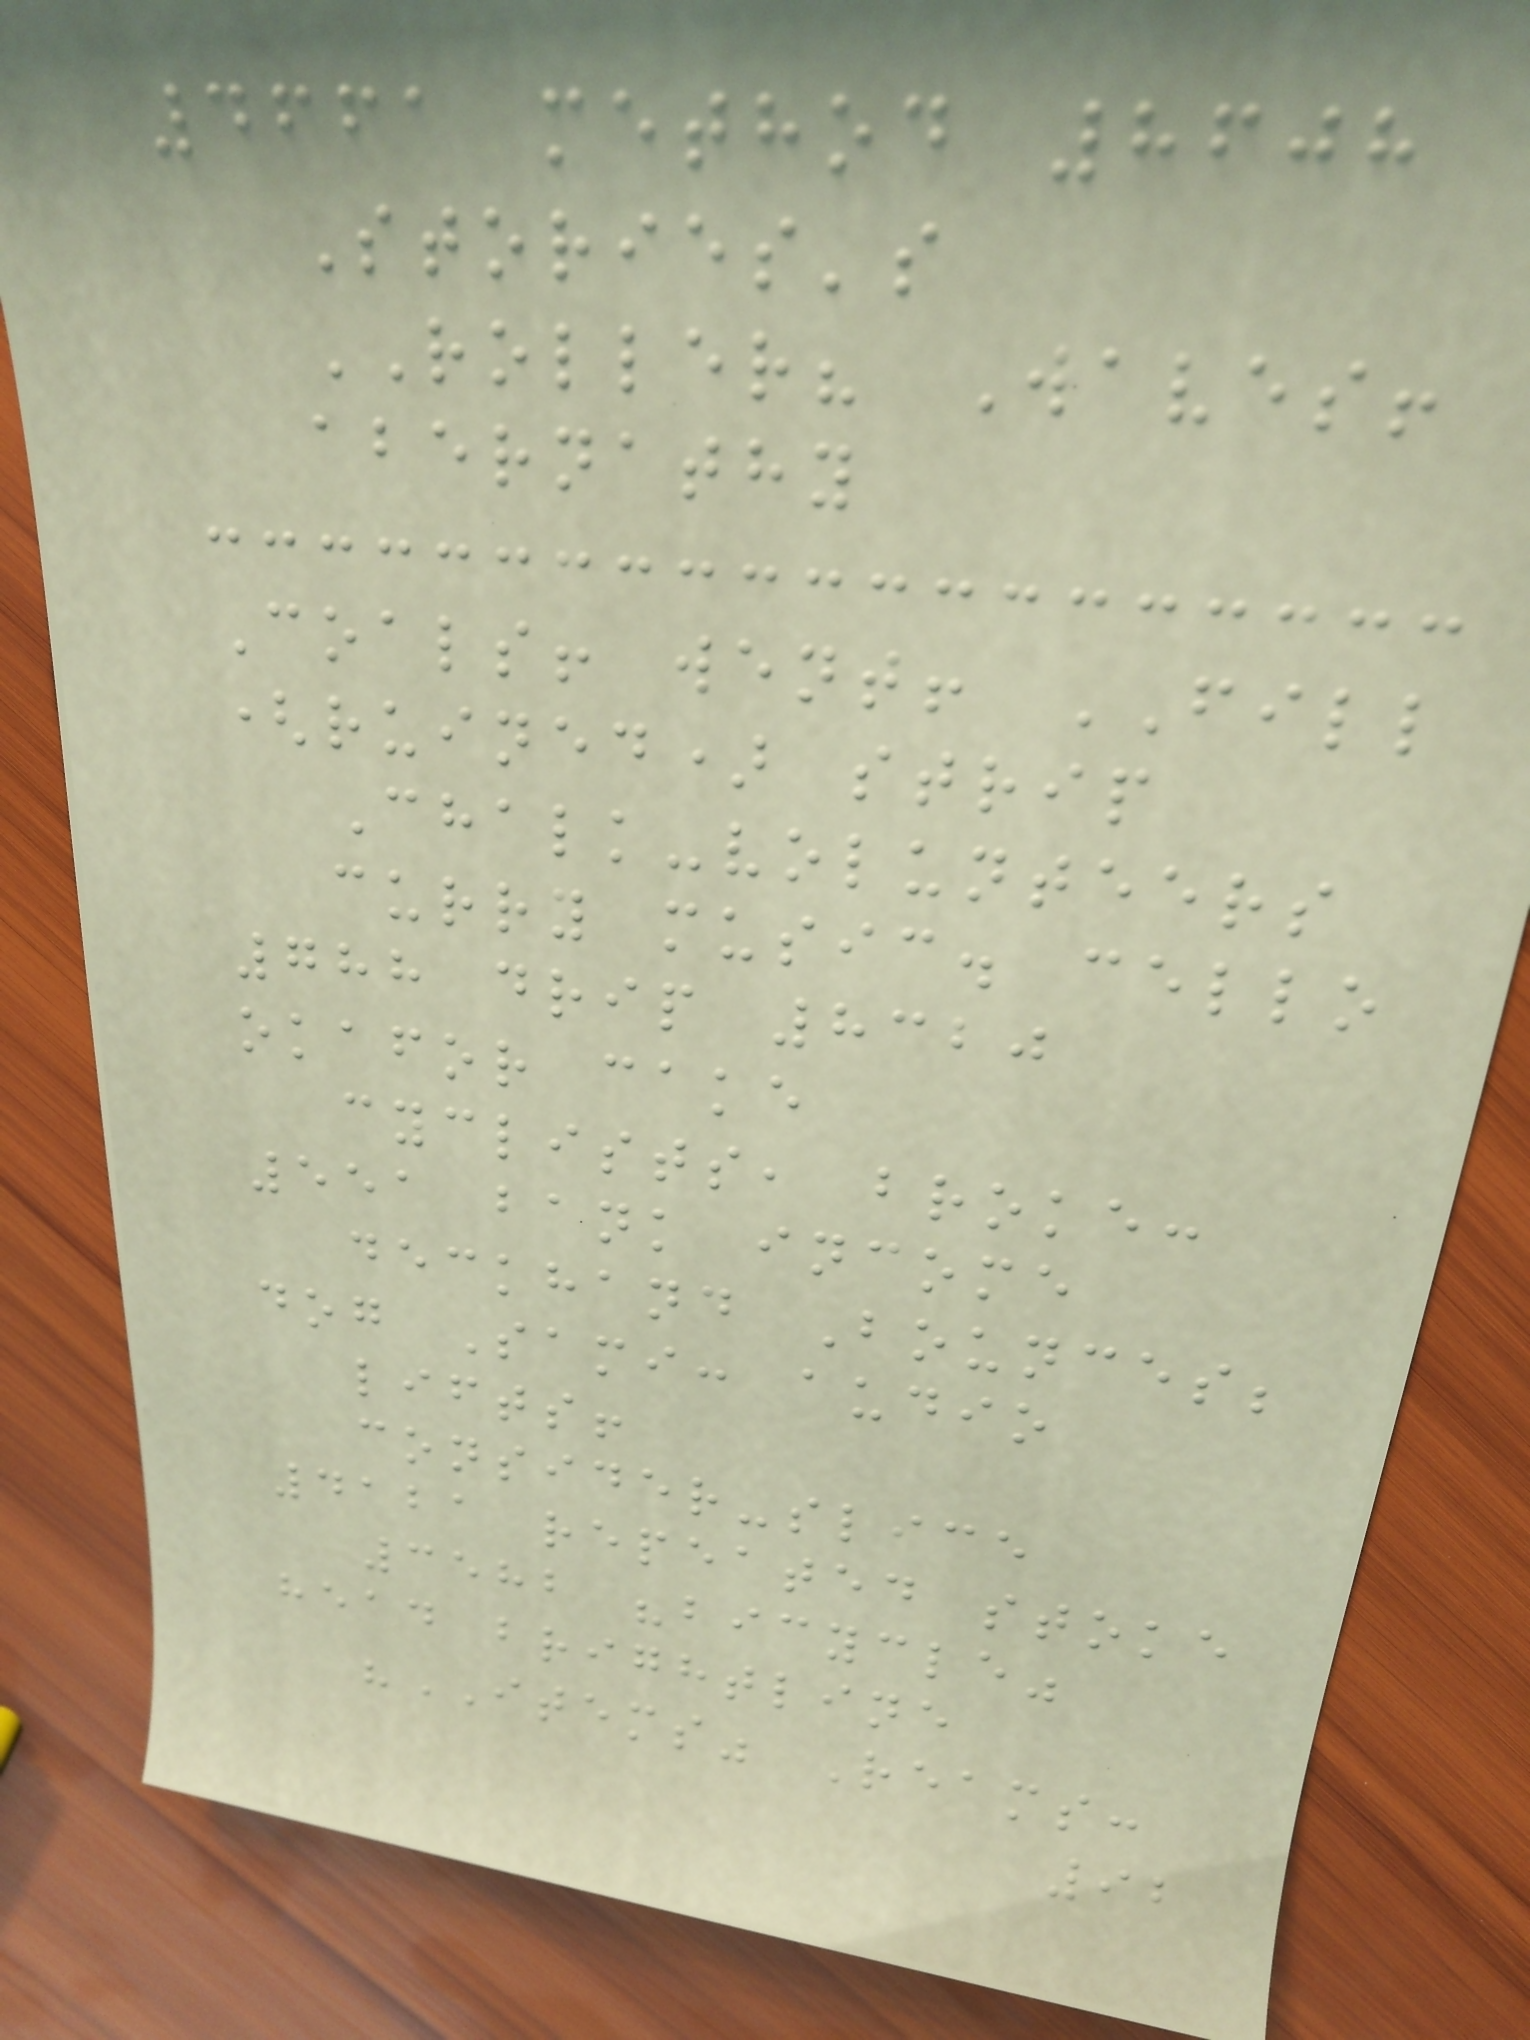4661 method 8608
Stories's
ROLLER? Waves!
abernathy
Coals! went! FILL
(ruined) strip
Chalk-volunteers
curry music. cello
788 drip 8320
okafor cake
cyclists, broke:
551 bank income
deckhand Bounces;
dog Sami: audio
lifts!
consider-slice
4121 repeated stoke
3582 "bicycle"
head brightline
"ITEMS" Reams:
92
